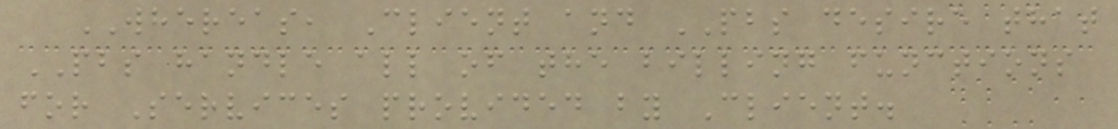WHEREAS, Client and PBS desire that
PBS handle all of the billing functions
for Services provided by Client.
